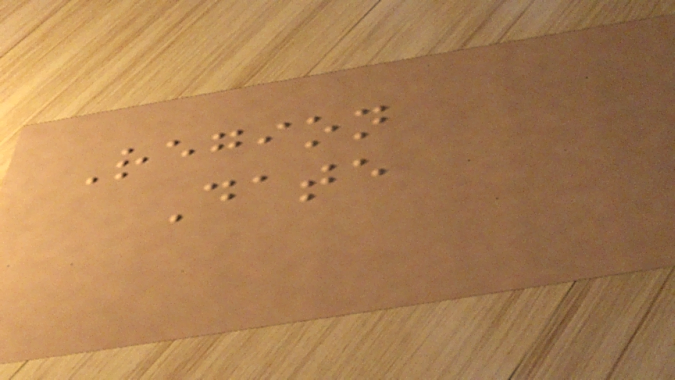Region
Date
